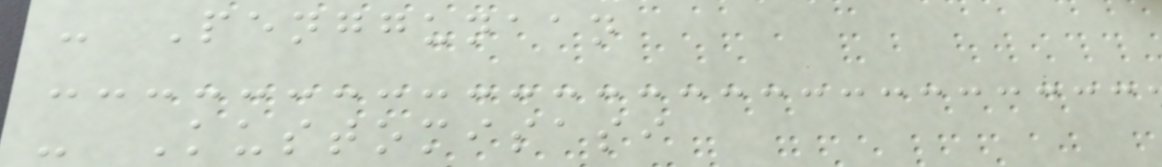- Penggunaan
- Kustomisasi
